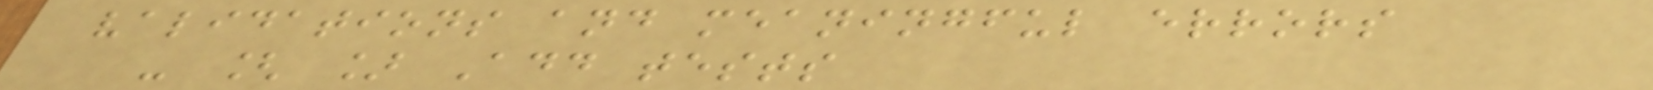validations and meaningful errors
- [ ] Add tests
